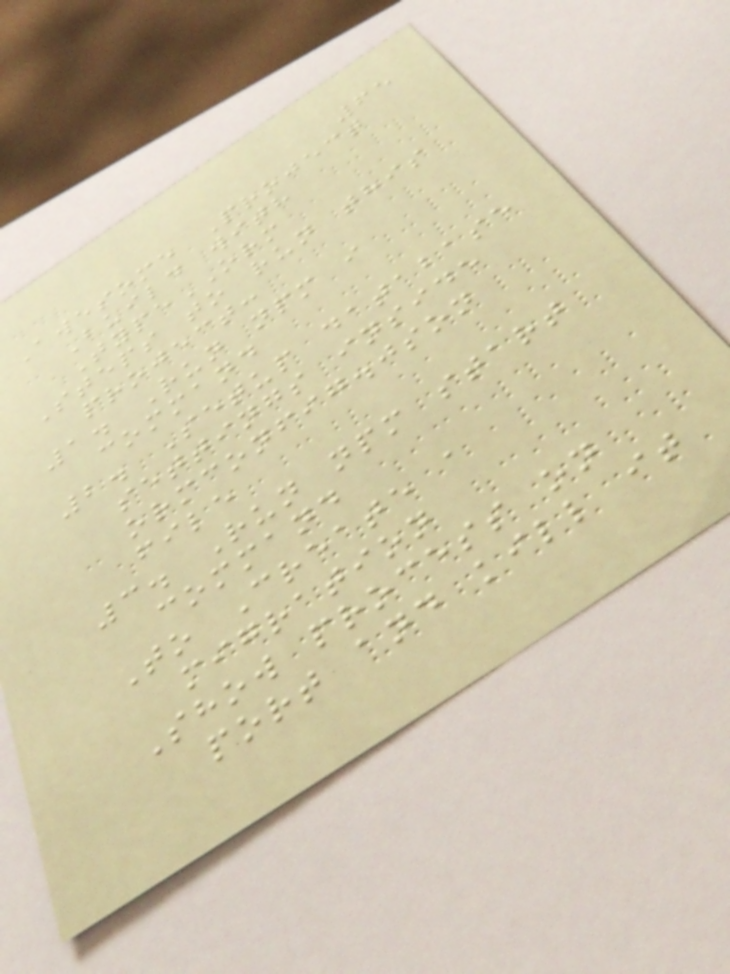65
Awesome Project
Build with
TypeORM
Steps to run this
project:
1. Run npm i
command
2. Setup database
settings inside
ormconfig.json
file
3. Run npm start
command
To Create a
migration
Show process on
port and kill it
